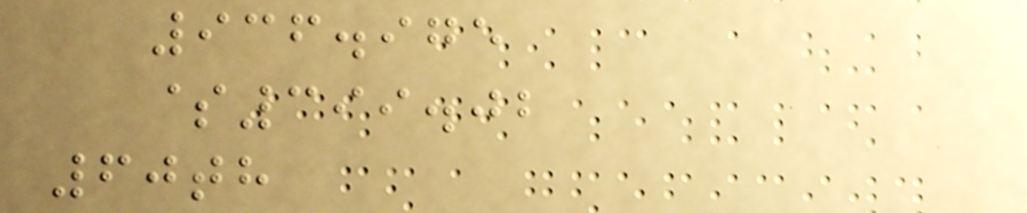936.975
$399.02
60th
